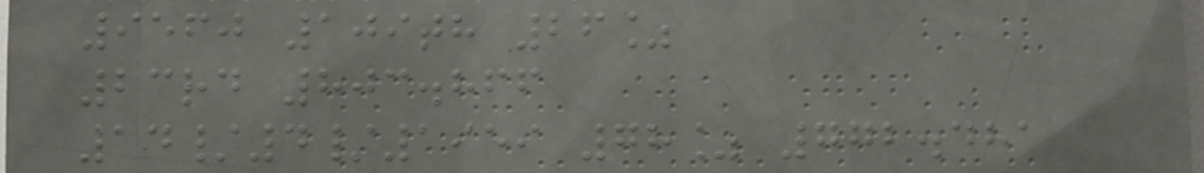9560 109th 26%
23rd 803.866
14/4/1959 78% 772.481
